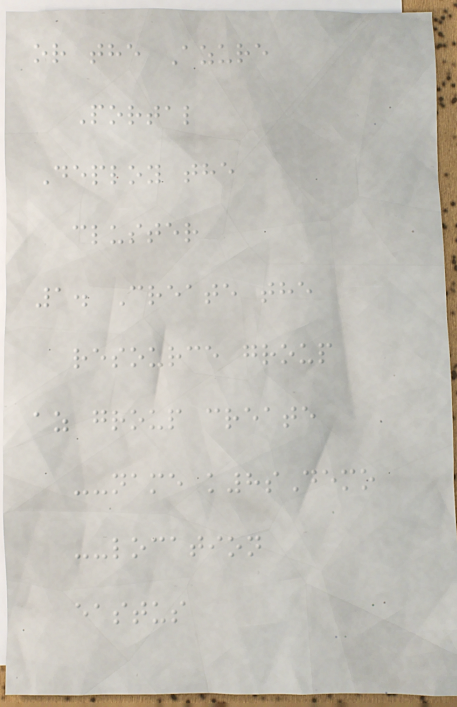or the Azure
Portal
Deploy the
cluster
1. Create the
resource group
az group create
--name k8sDemo
--location
eastus
